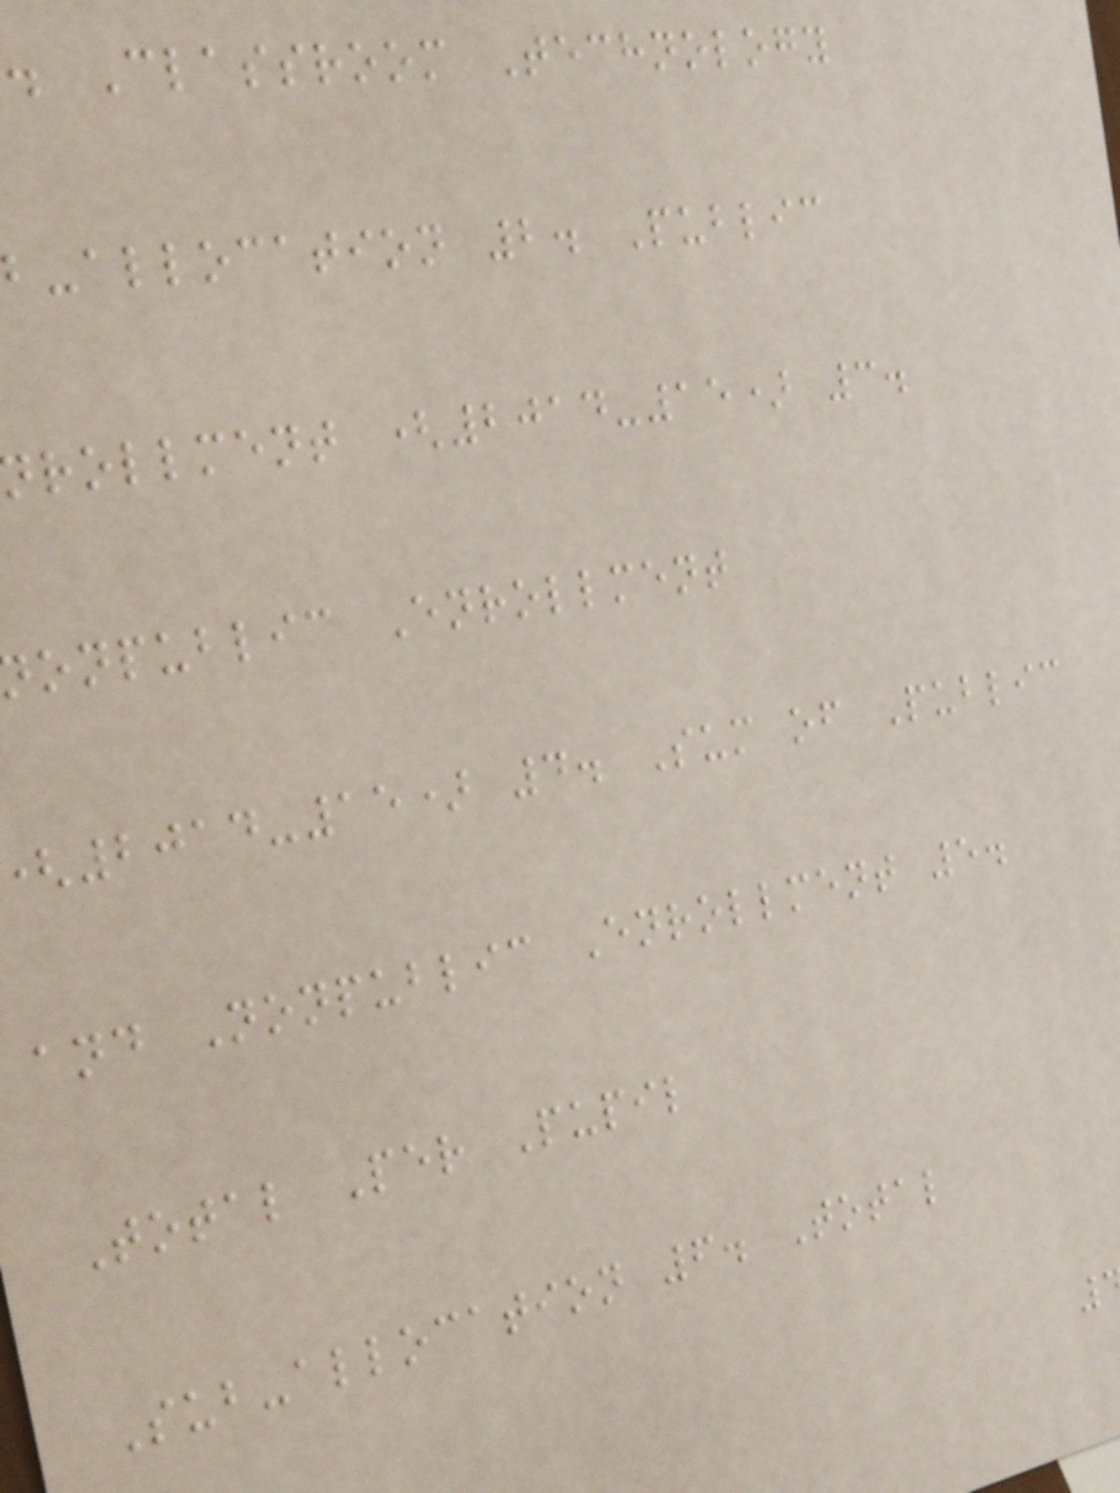. Classroom Technology
b-allocation 2. Public
rollment (2014-15) 3.
onpublic Enrollment
2014-15) 4. Sum of Public
and Nonpublic Enrollment 5.
Total Per Pupil
Sub-allocation 6. Total
